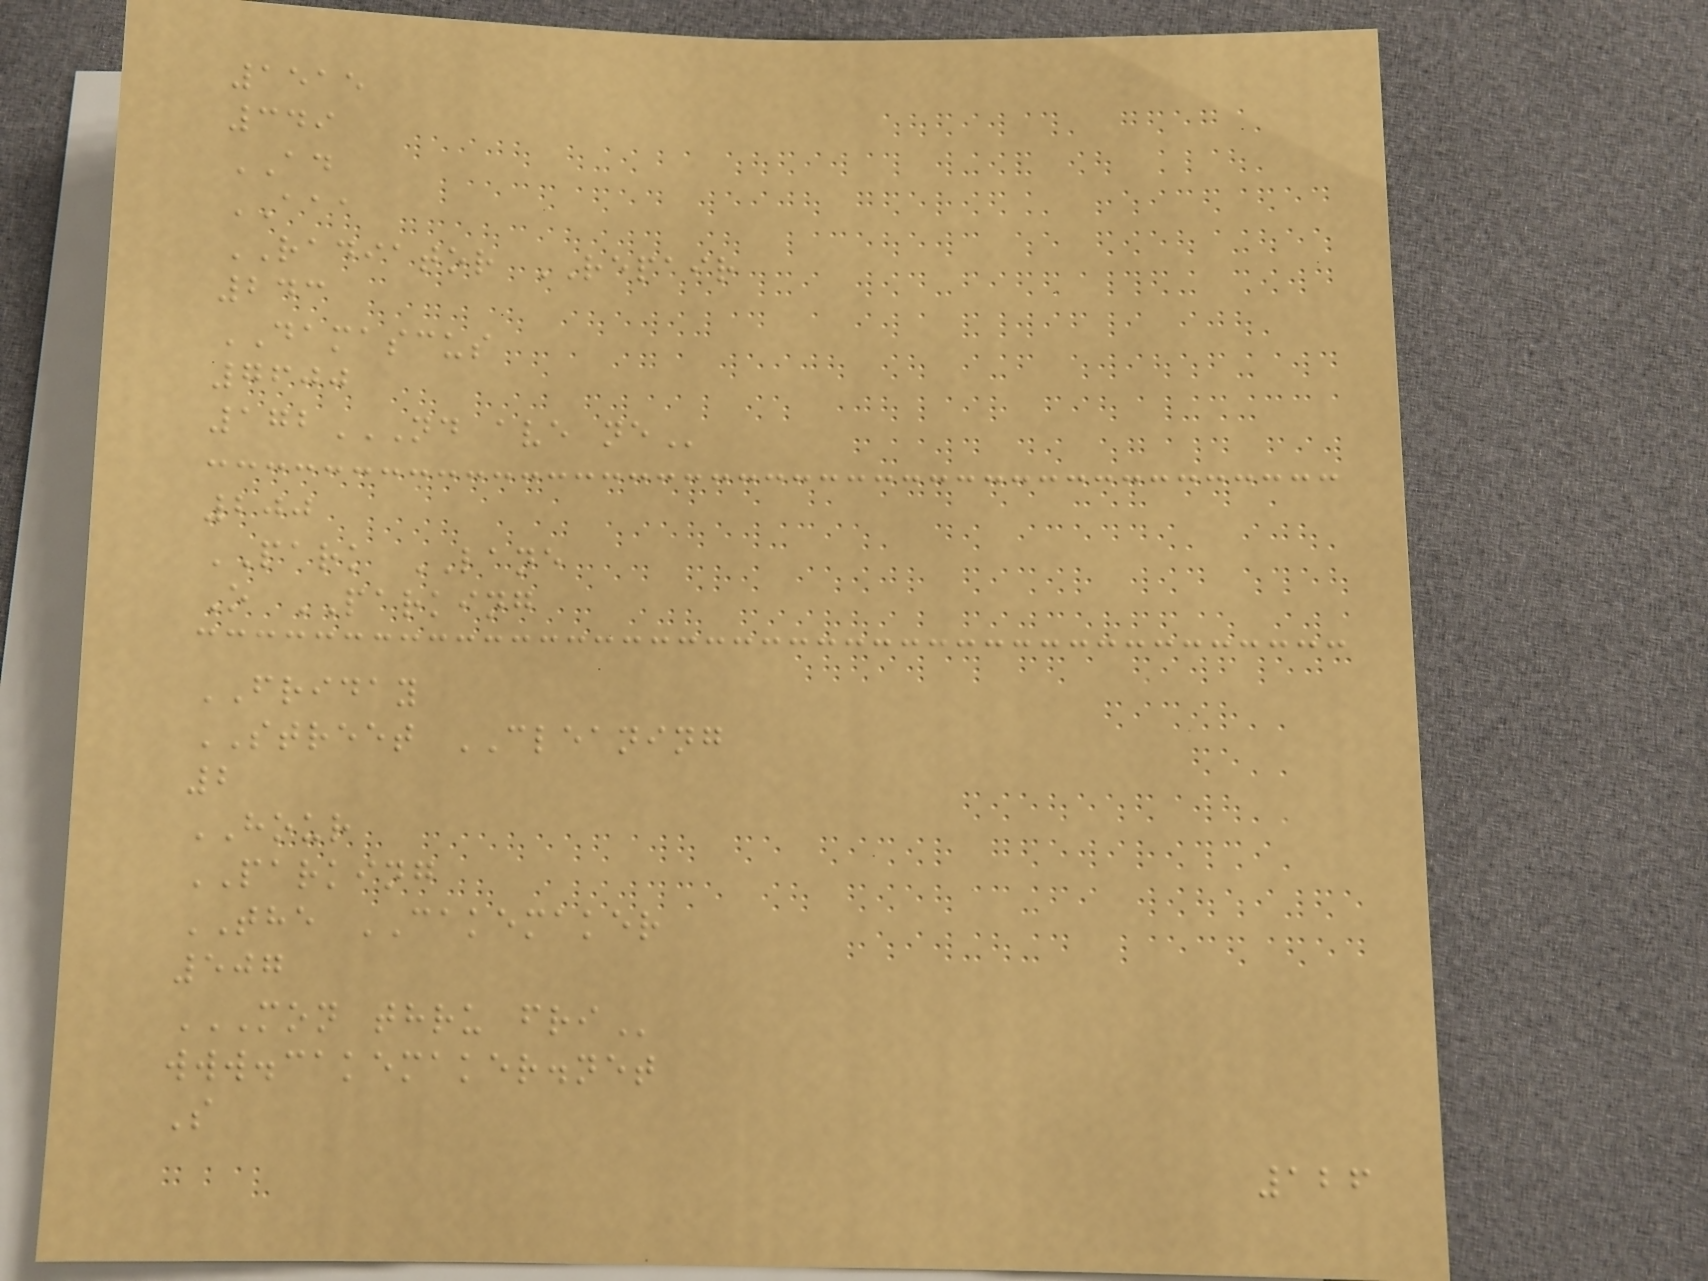1515
349
AD
AAA
RADIATOR REPAIR
243
DAMASCUS
7600
172ND AVE NE
200
PARK LANE
O PARKING
FRIDAY
STREET CLEANING
2
HOUR
PARKING
THE CAKEMAKER
507
MON THRU FRI
www.cakemaker.net
S
126
